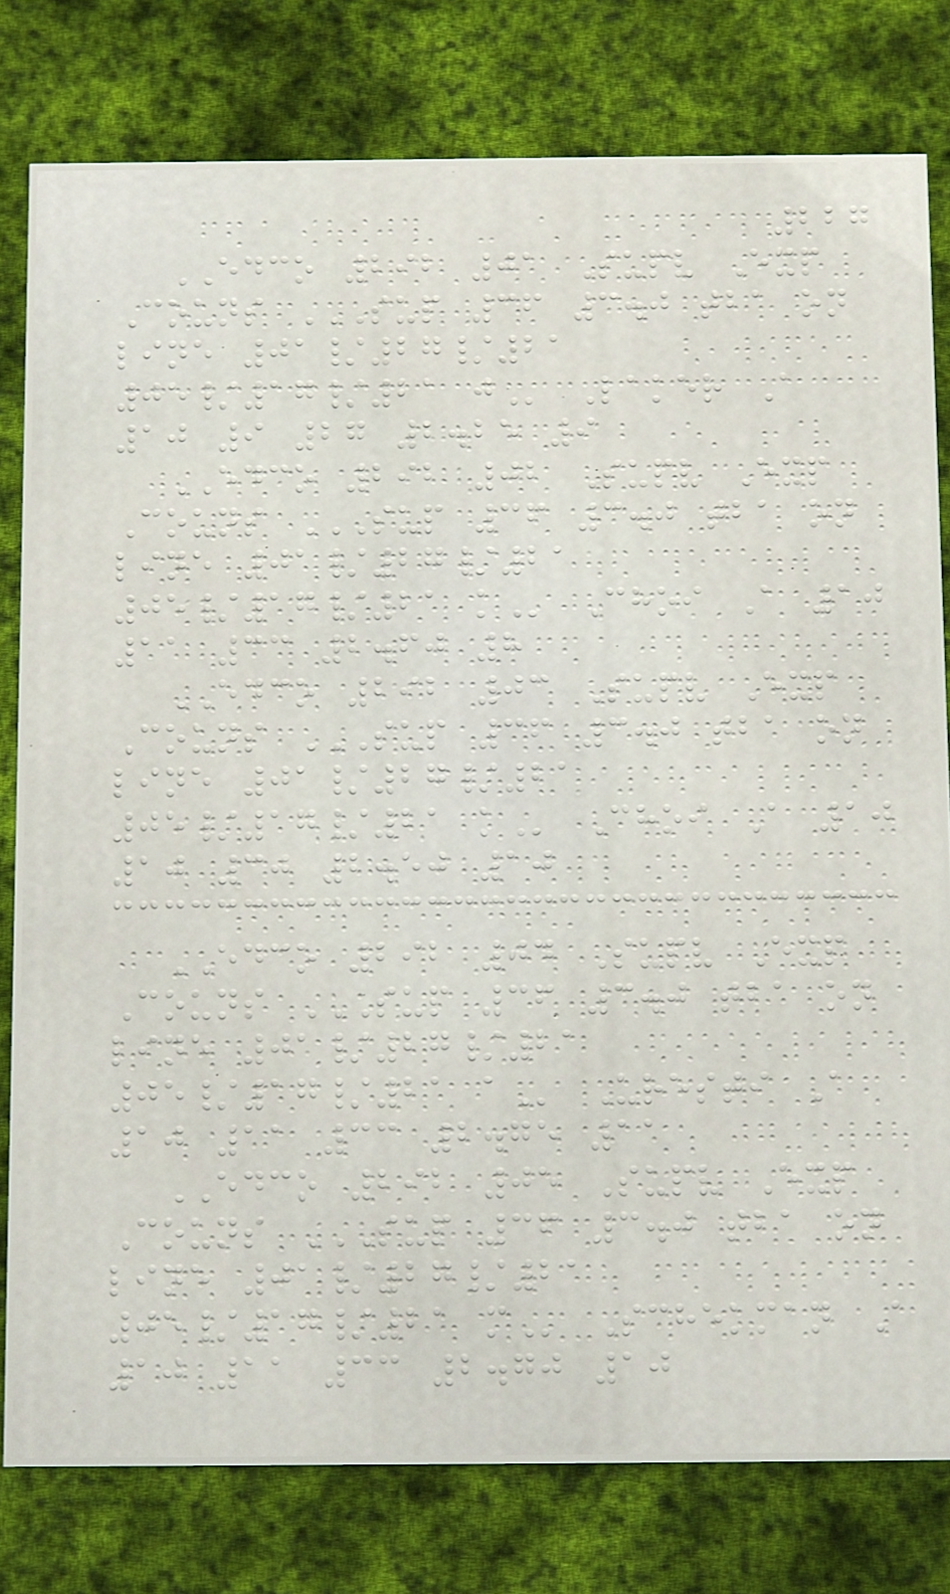227
EDCO 292 01 Supv Exp
Couns SUP 36 3.0 TBA ON
LINE 01/27/21
05/17/21 J Laker A
10 9 27 2.25 9
EDCO 292 02 Supv Exp
Couns SUP 36 3.0 TBA ON
LINE 01/27/21
05/17/21 K Choi A 10
11 33 2.60 8
EDCO 292 03 Supv Exp
Couns SUP 36 3.0 TBA ON
LINE 01/27/21
05/17/21 K Choi A 10
10 30 2.50 10
EDCO 292 04 Supv Exp
Couns SUP 36 3.0 TBA ON
LINE 01/27/21
05/17/21 A Uresti A
10 11 33 2.75 11
EDCO 292 05 Supv Exp
Couns SUP 36 3.0 TBA ON
LINE 01/27/21
05/17/21 M Schekman A
10 11 33 2.70 10
